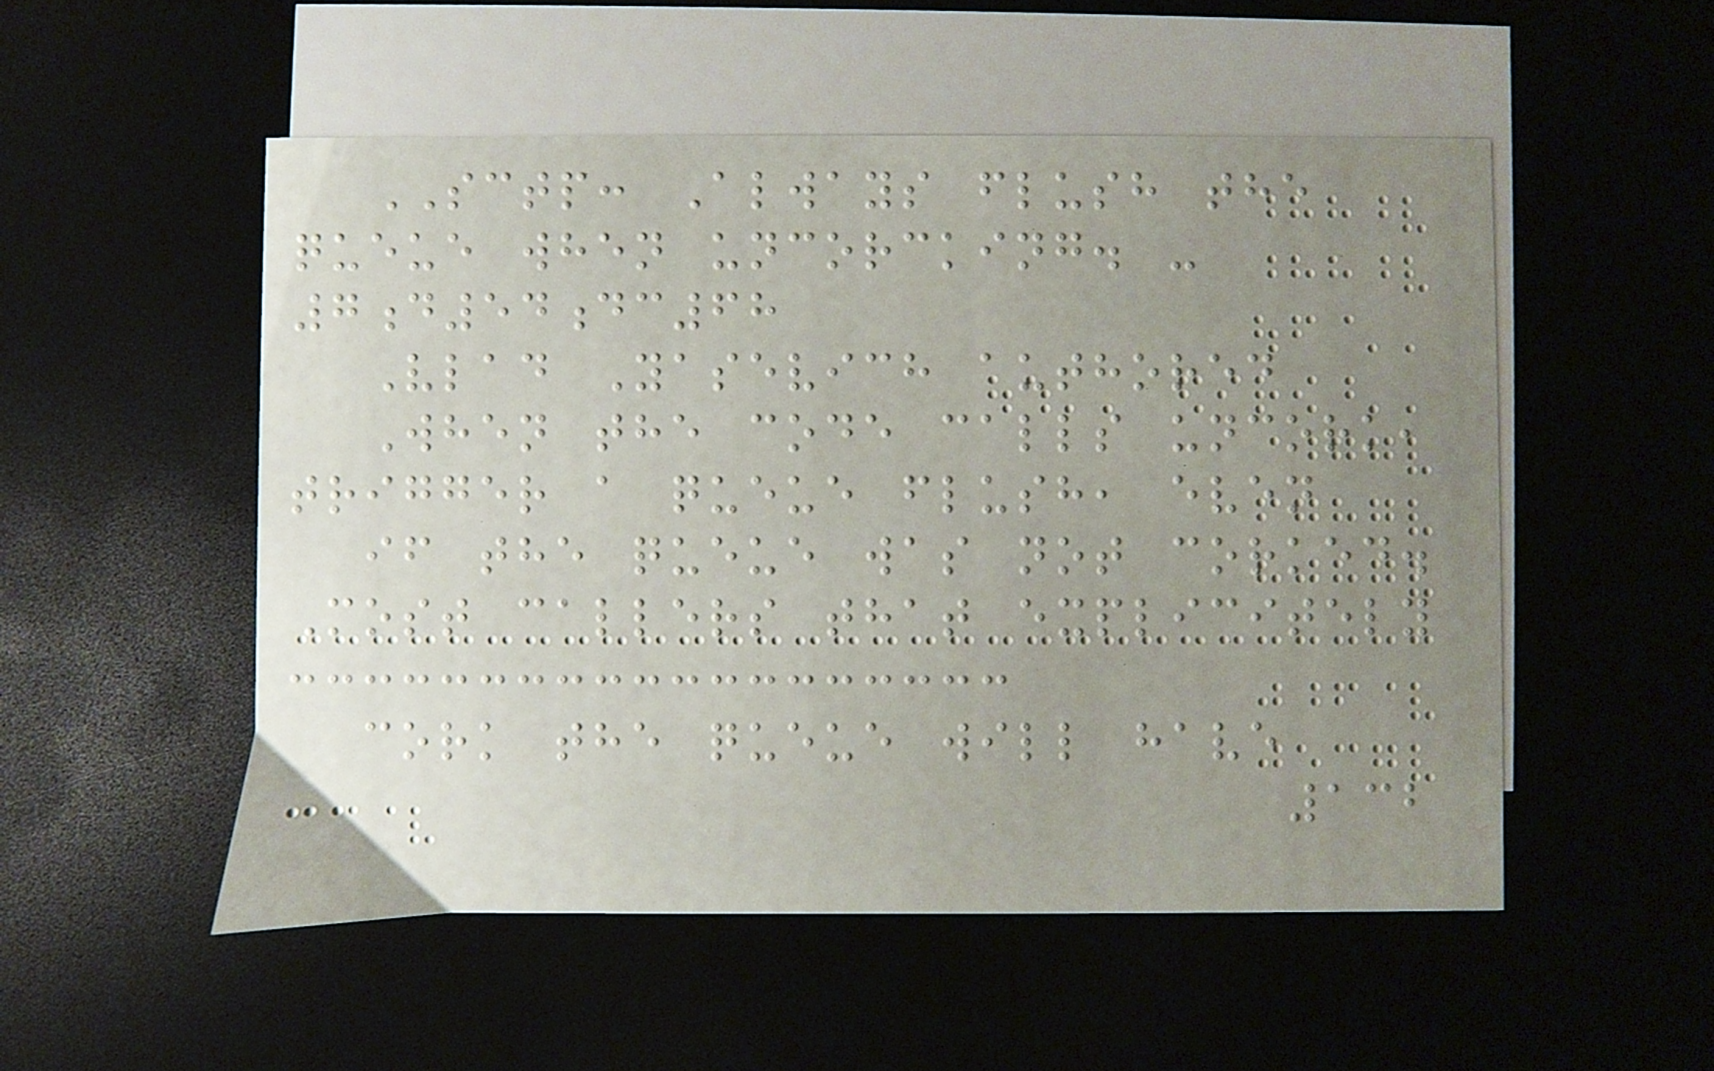SCTP: Always flush the
queue when uncorcking. -
7d54dc68
Vlad Yasevich authored
When the code calls uncork,
trigger a queue flush, even
if the queue was not corked.
Most callers that explicitely
cork the queue will have
132
